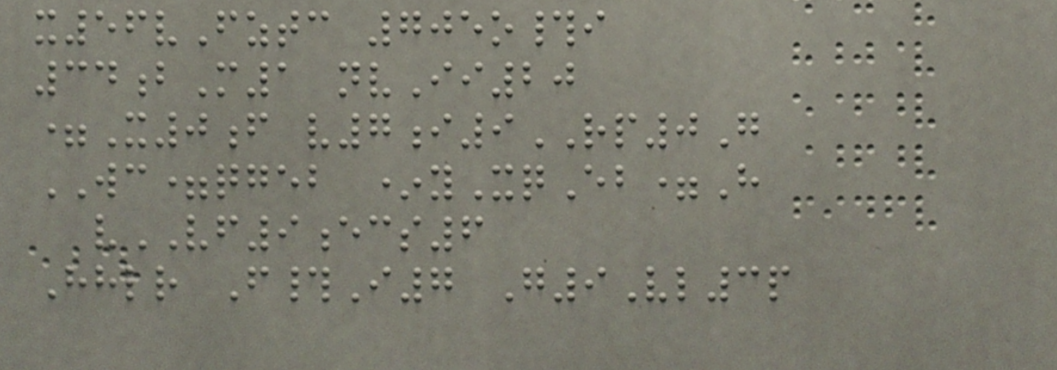x56vFztc 705o#i
34bM1 nvIi20
=X0f v7i9RP0G
WC=qgeb *yXqEb=H
vVF9ecs6
Hhlr F#I7 G9Vl3p
